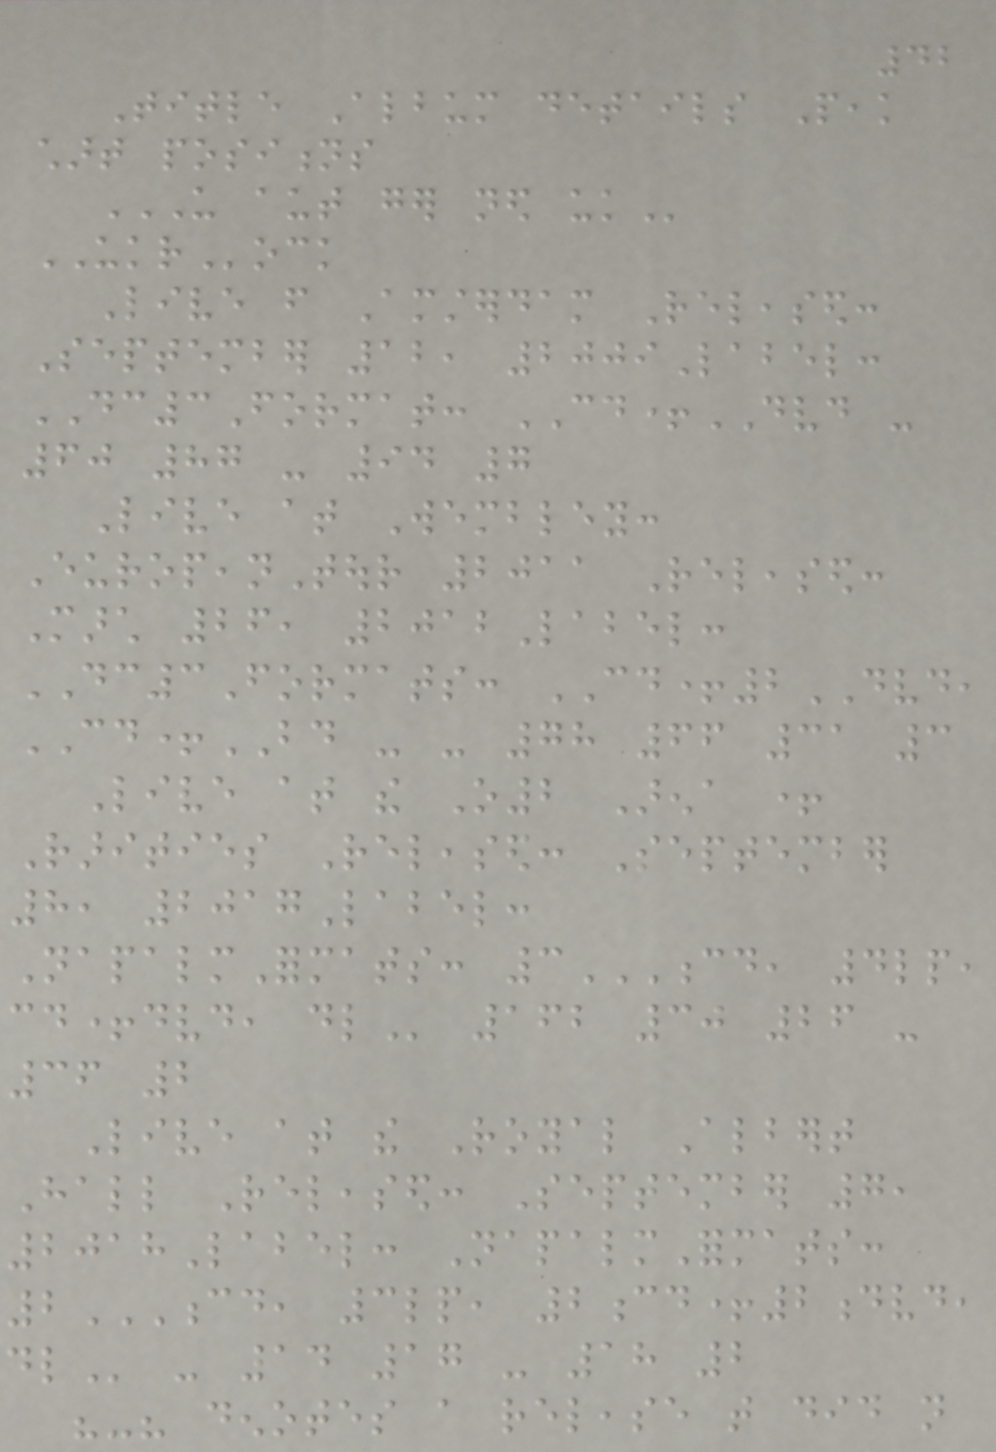42
Title Album details Peak
chart positions
US AUT GER NED UK
UKRock
Live from Amsterdam Released:
September 12, 2009Label:
DC3Format: CD+DVD -
60 87 - 94 7
Live at Wembley:
EuropeanTour 2011 Released:
March 26, 2012Label:
DC3Formats: CD+2DVD,
CD+BD - - 78 66 31 3
Live at the O2 Arena +
Rarities Released: September
8, 2017Label:
NapalmFormats: 3CD, 4LP,
CD+DVD, DL 162 30 26 -
36 2
Live at the Royal Albert
Hall Released: September 7,
2018Label: NapalmFormats:
2CD, 3LP, 2CD+2DVD,
DL - 14 17 - 18 2
"-" denotes a release that did not
